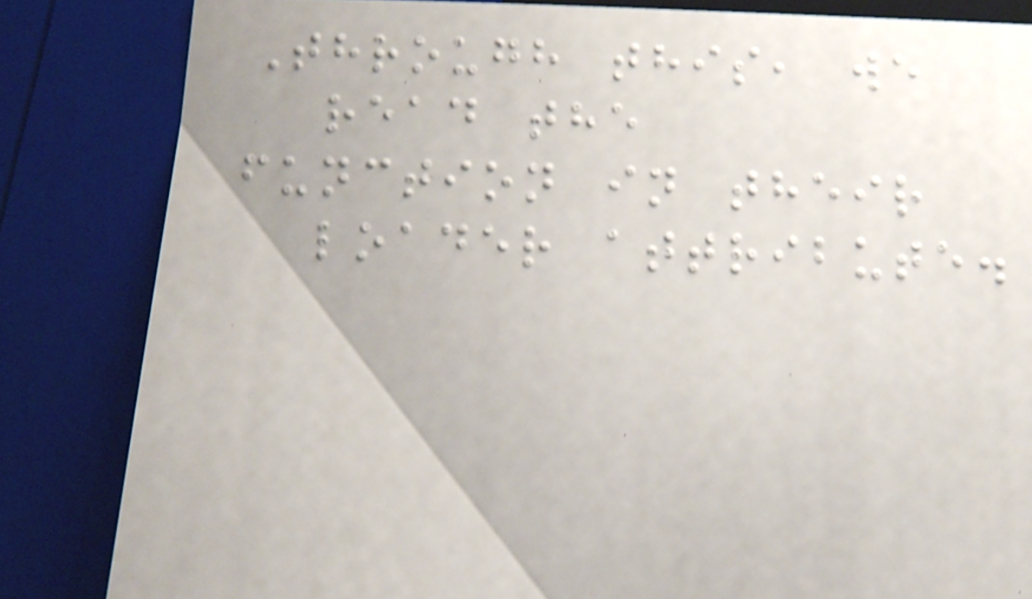Through this, we
read the
function in their
loader attribute.
